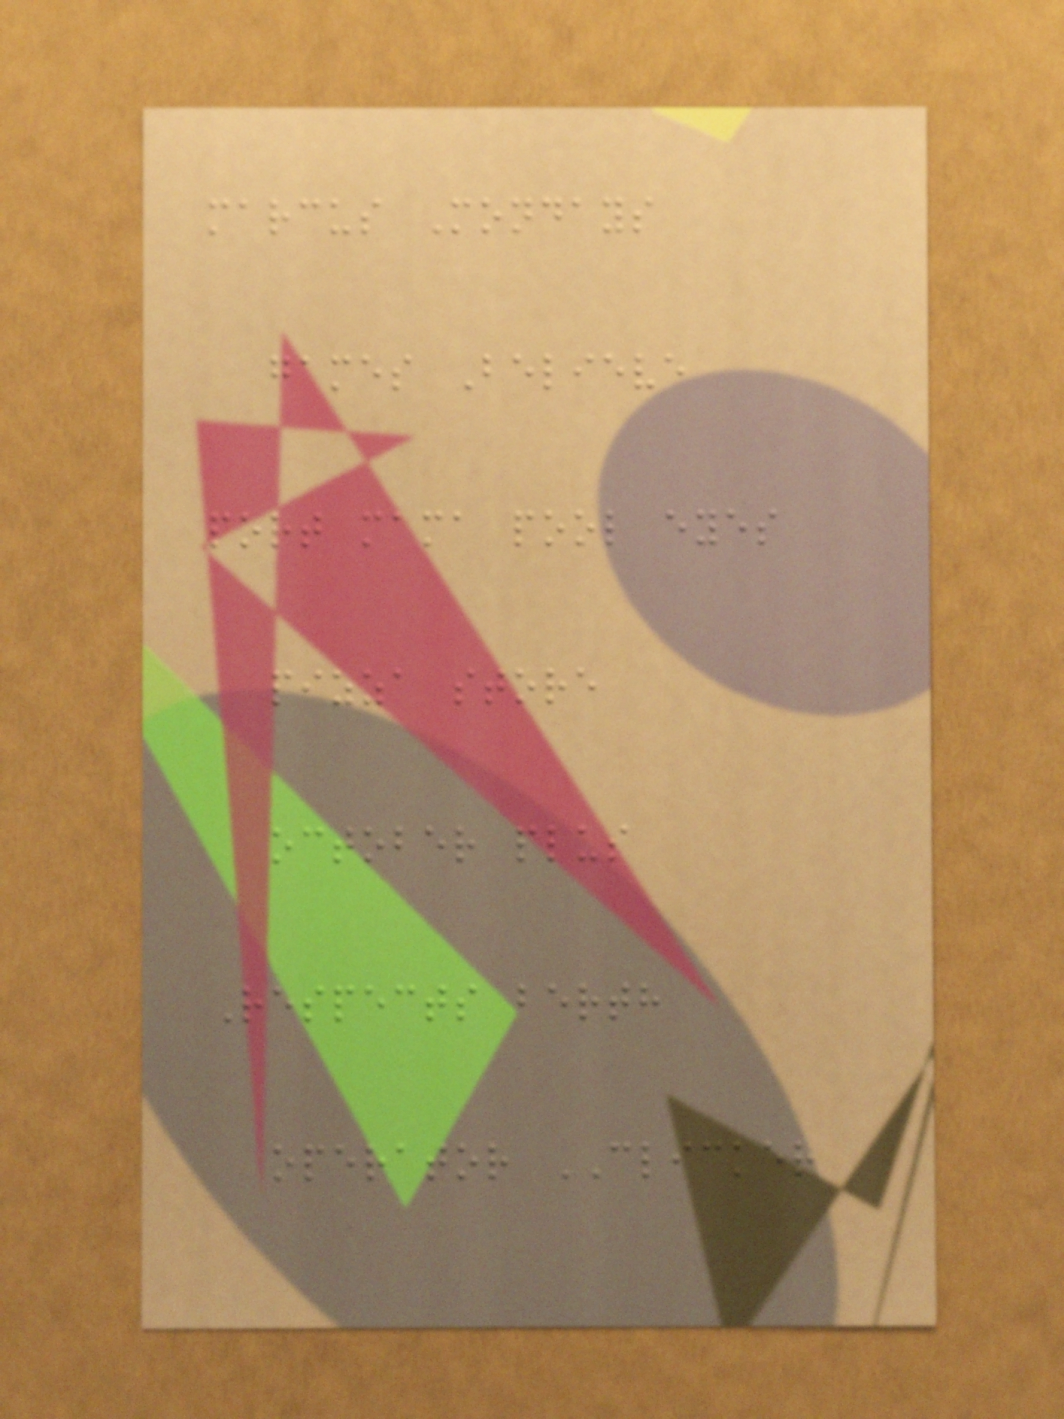marcus Mondays
games Believe
port mama pool eyes
pizza store
october plus
Respects berth
operator CLICKER
